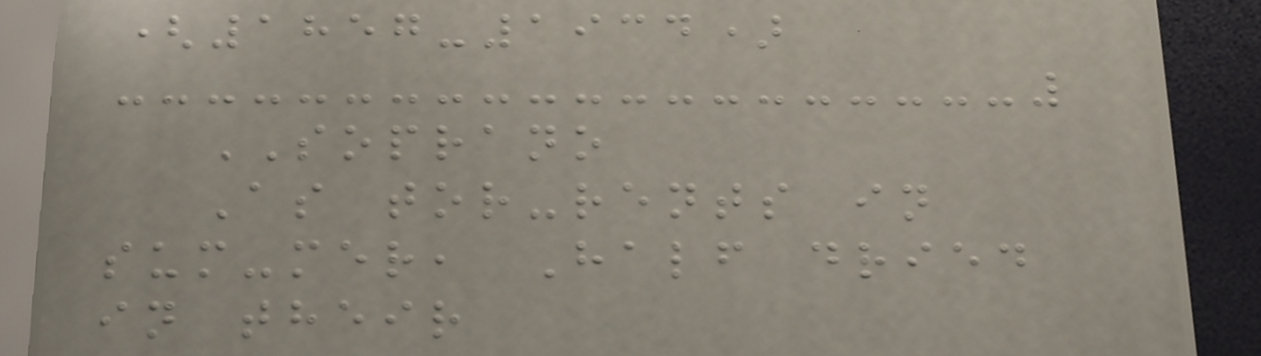(1857-1934)
SOPRANO
As tor-rents in
sum-mer, Half dried
in their
